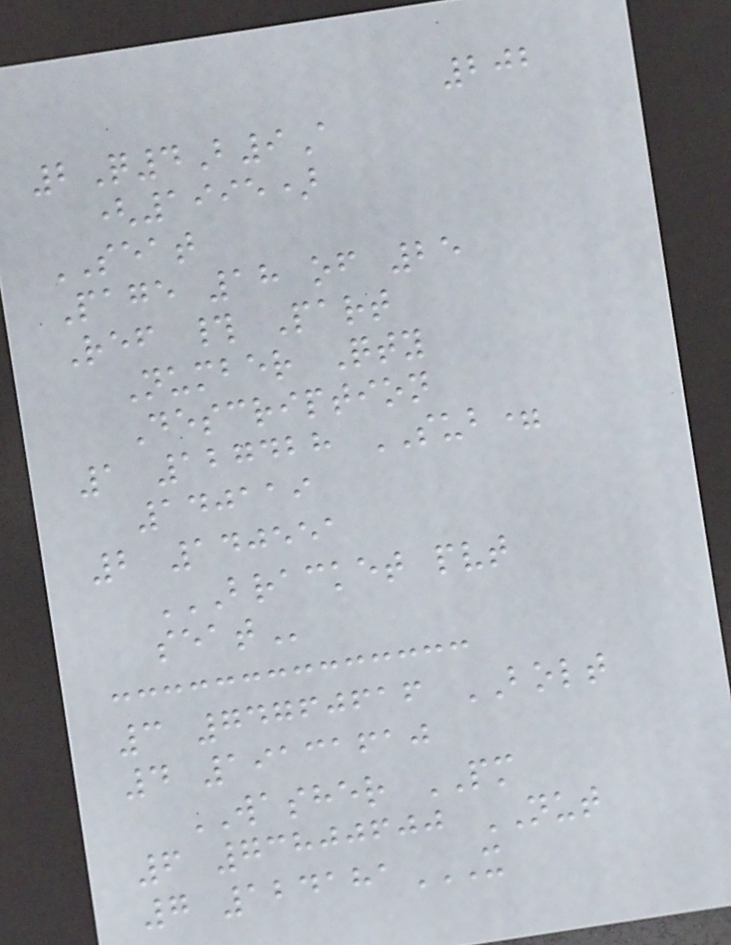202
2Q4B9A
(1995)
SEAT
Page 18 of 25
Ref # Part
Number Qty
Description
1 127428 SUB=
140119
2 140551
BRACKET PVT
SEAT
3 74760616 BOLT
4 19131610
WASHER PM
6 73800600 NUT
7 124181X
